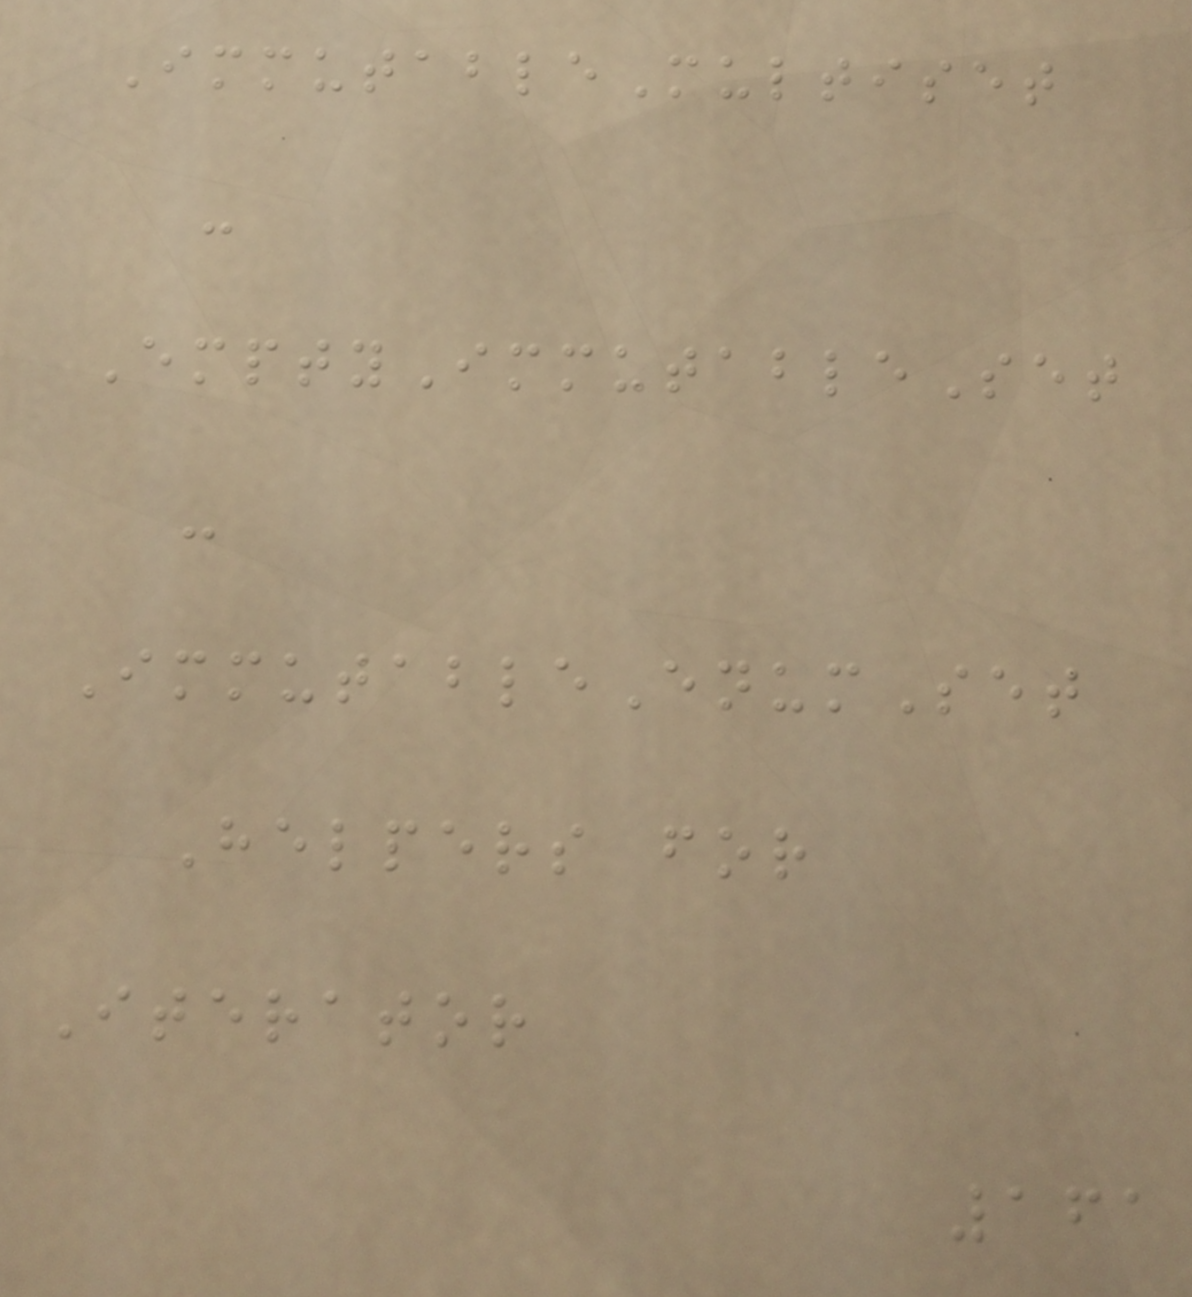ImmutableMultiset
-
EmptyImmutableSet
-
ImmutableEnumSet
Helpers for
Iterator
161
